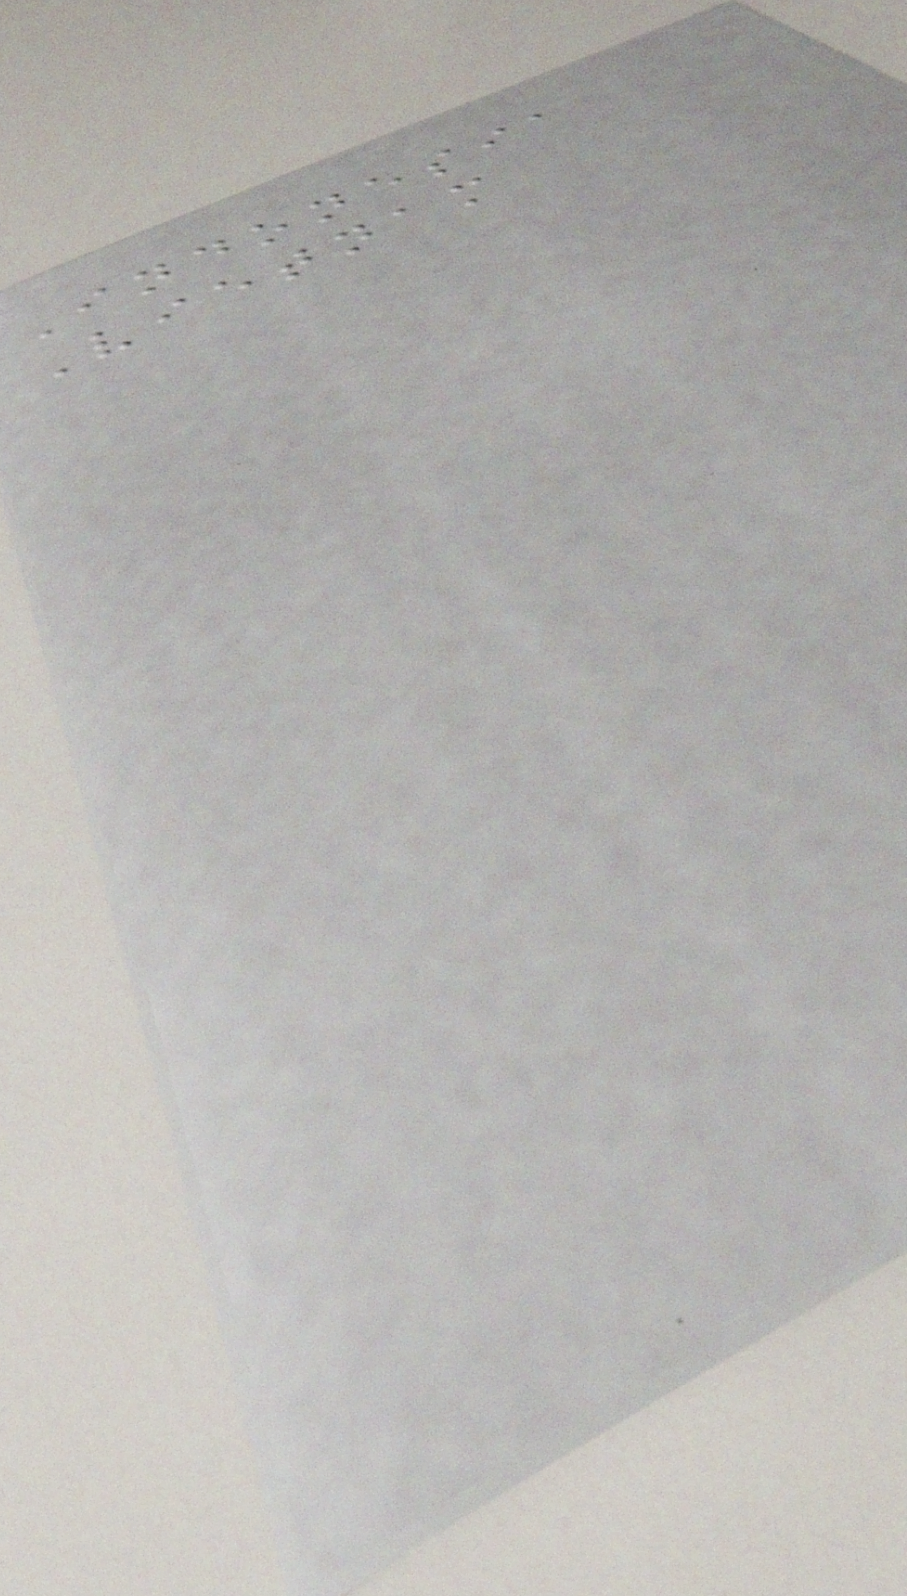Indonesia
Vietnam
